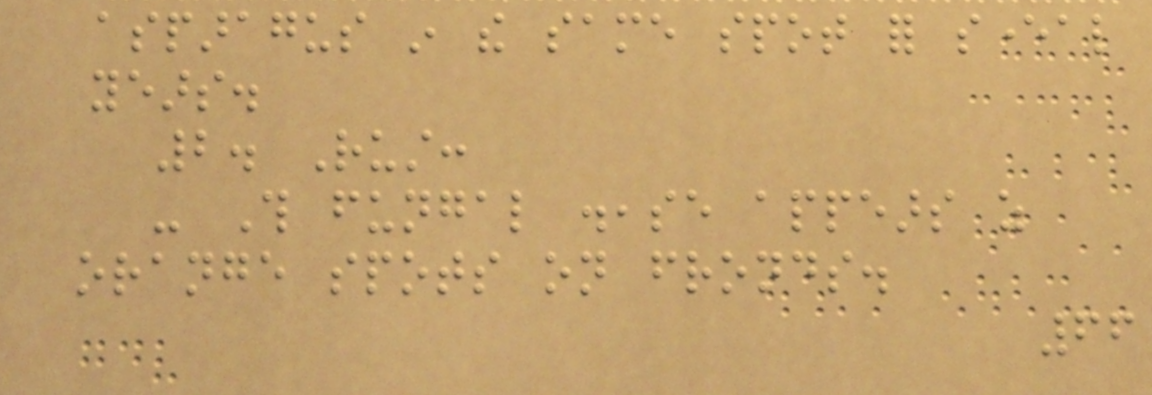asparagus in the same spot for several
years.
2. Rust:
- This fungal disease appears as
orange spots on fronds.
66
